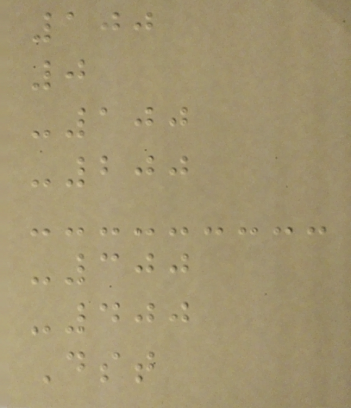100
0
-100
-200
-300
-400
Dst
